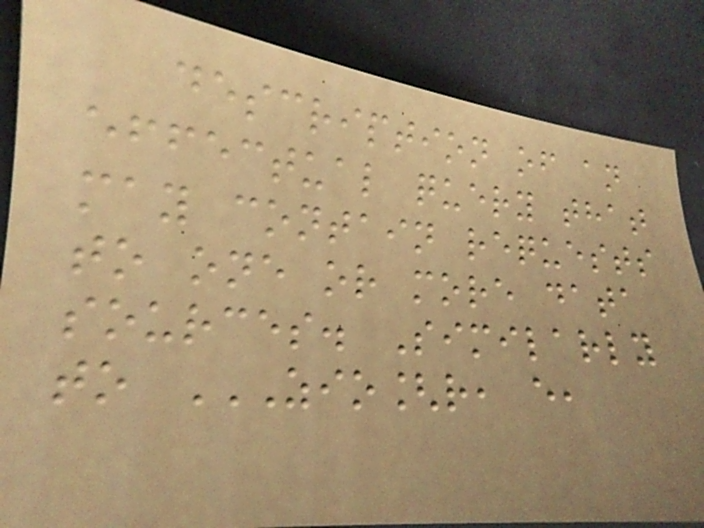description of an
effectual query that
may contain requests
to one or more data
sources. Similarly
to ZIO[R, E,
